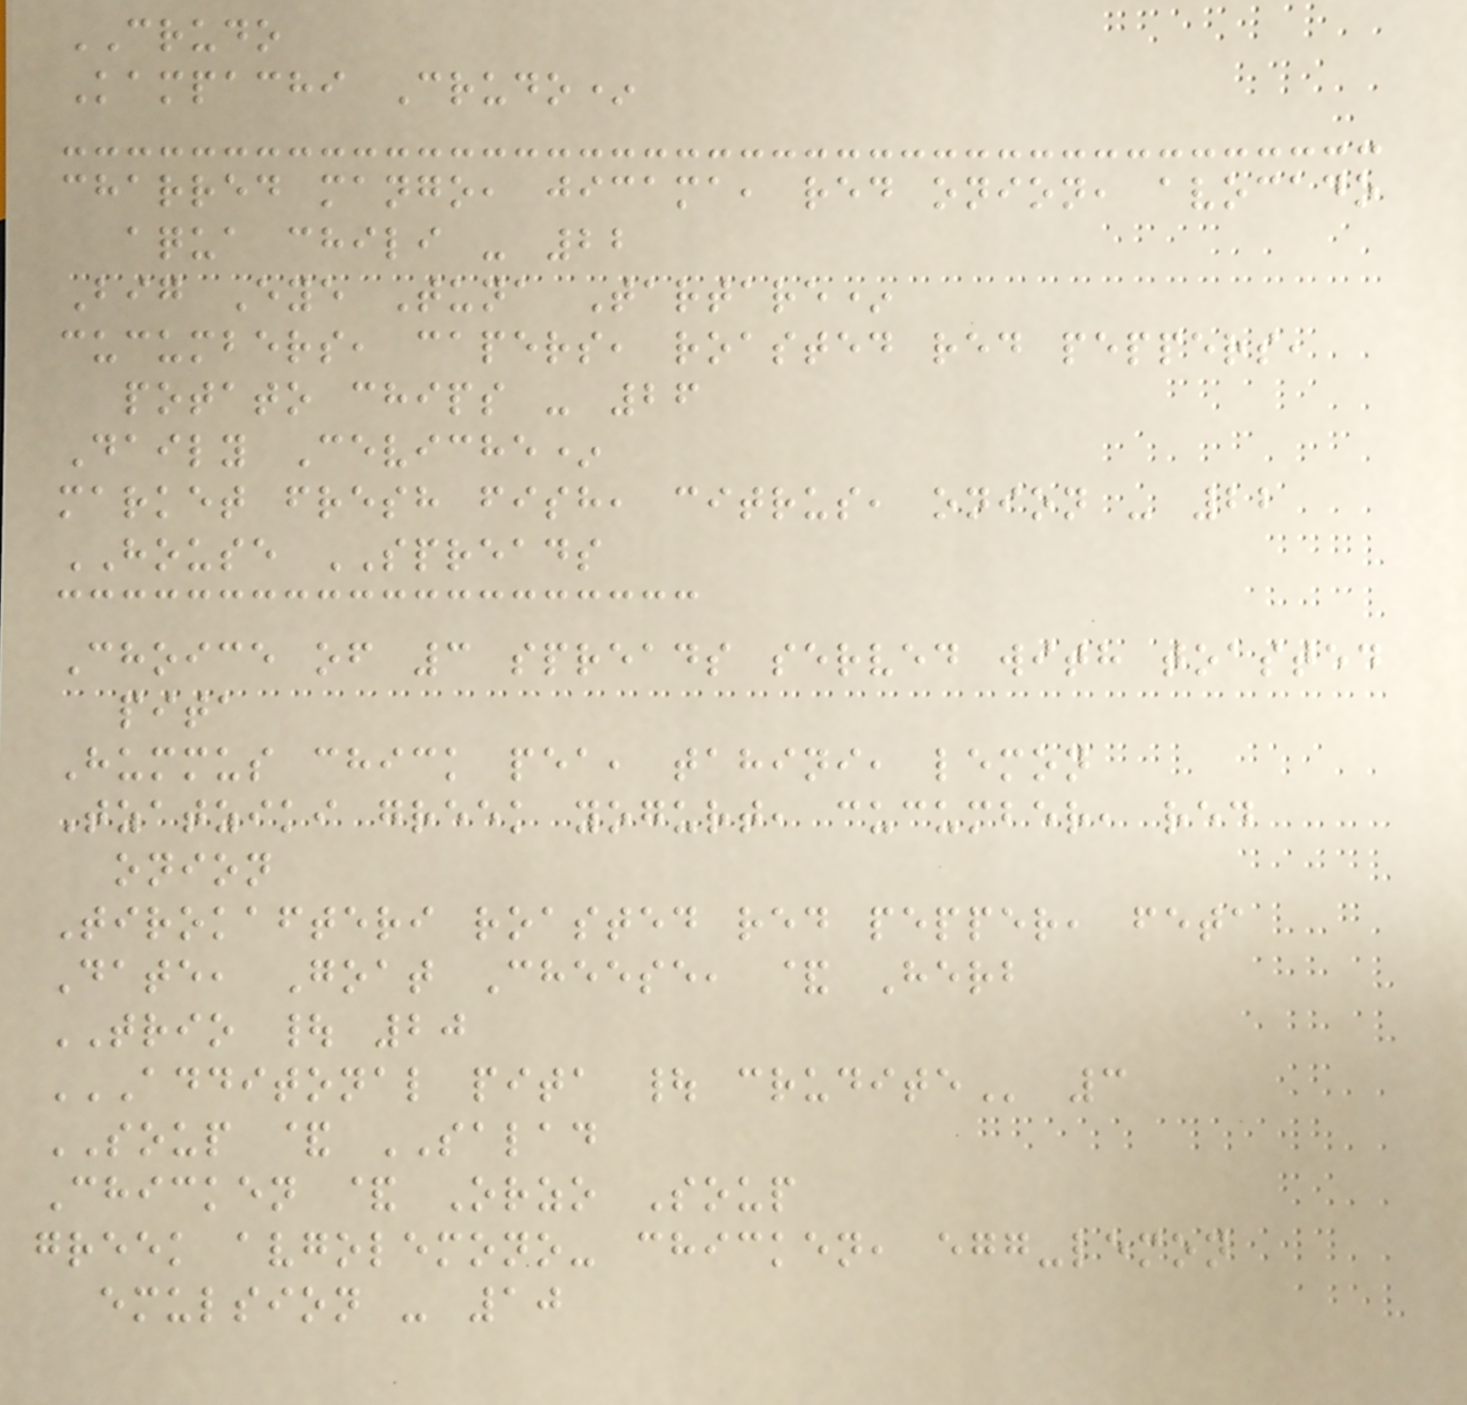CRUDO
Kampachi Crudo*
charred mango, jicama, red onion, avocado
aqua chili - 22
Big Eye Tuna Tartare*
cucumbers, capers, roasted red peppers,
potato chips - 26
Daily Ceviche*
market fresh fish, citrus, onion - 22
HOUSE SPREADS
Choice of 3 spreads served with toasted
pita
Hummus chick pea, tahini, lemon
Tzatziki greek yogurt, cucumber, red
onion
Tirokafteri roasted red pepper, feta
Date, Goat Cheese, & Herb
TRIO | 20
ADDITONAL PITA | CRUDITE 3
SOUP & SALAD
Chicken & Orzo Soup
greek avgolemono- chicken, egg-lemon
emulsion - 10
